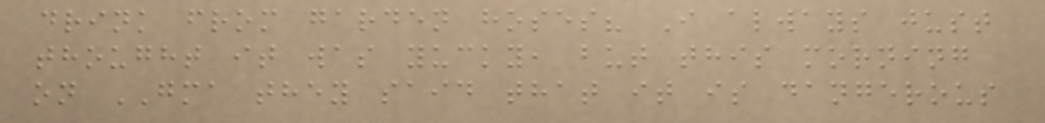drink from garden hoses? I always just
thought it was yucky, but this morning
on GMA they said that it is dangerous
